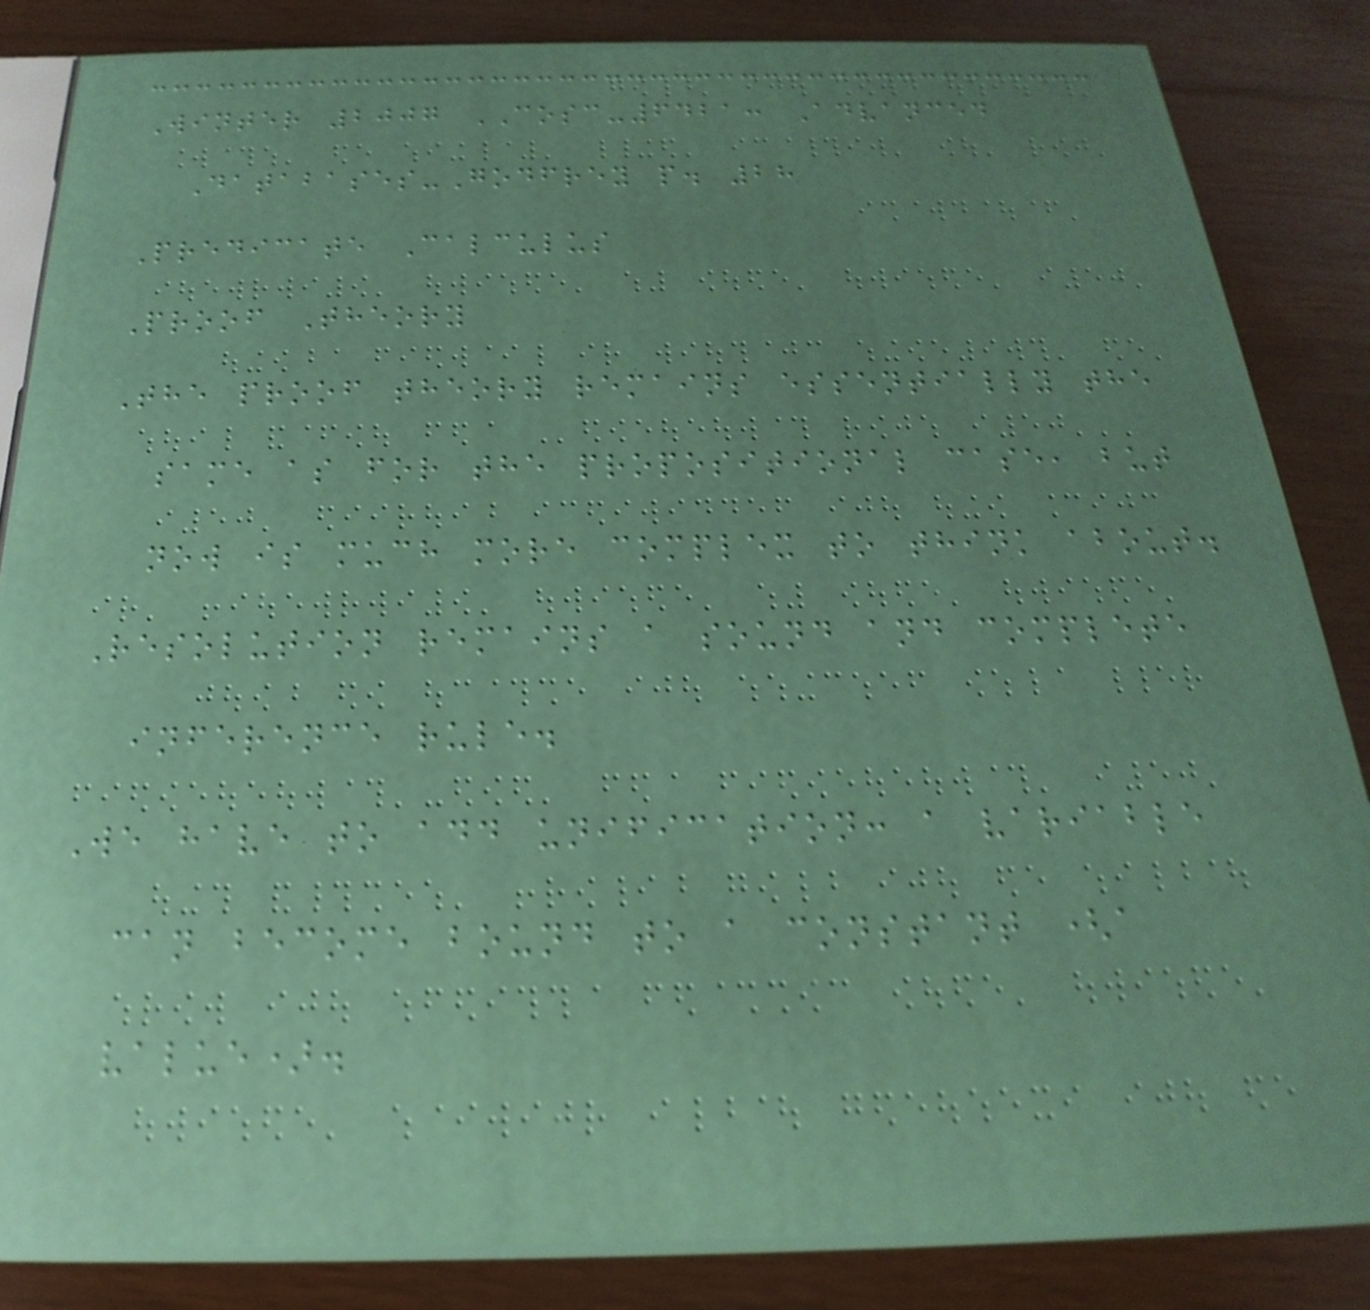Winter 2007 COSC-6421: Advanced
Databases-Godfrey p. 28
Predicate Calculus
Proof Theory
The proof theory remains essentially the
same as for the propositional case, but
now is much more complex to think about.
Resolution remains a sound and complete
inference rule.
We have to add unification: a variable
can become bound to a constant (a
value).
